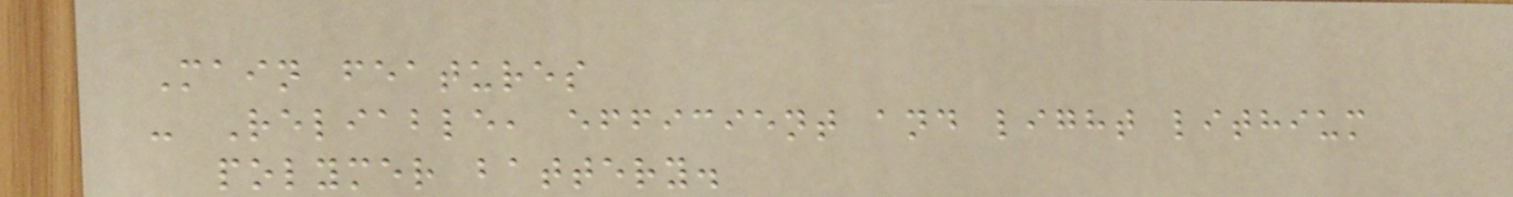Main features
- Reliable, efficient and light lithium
polymer battery.
